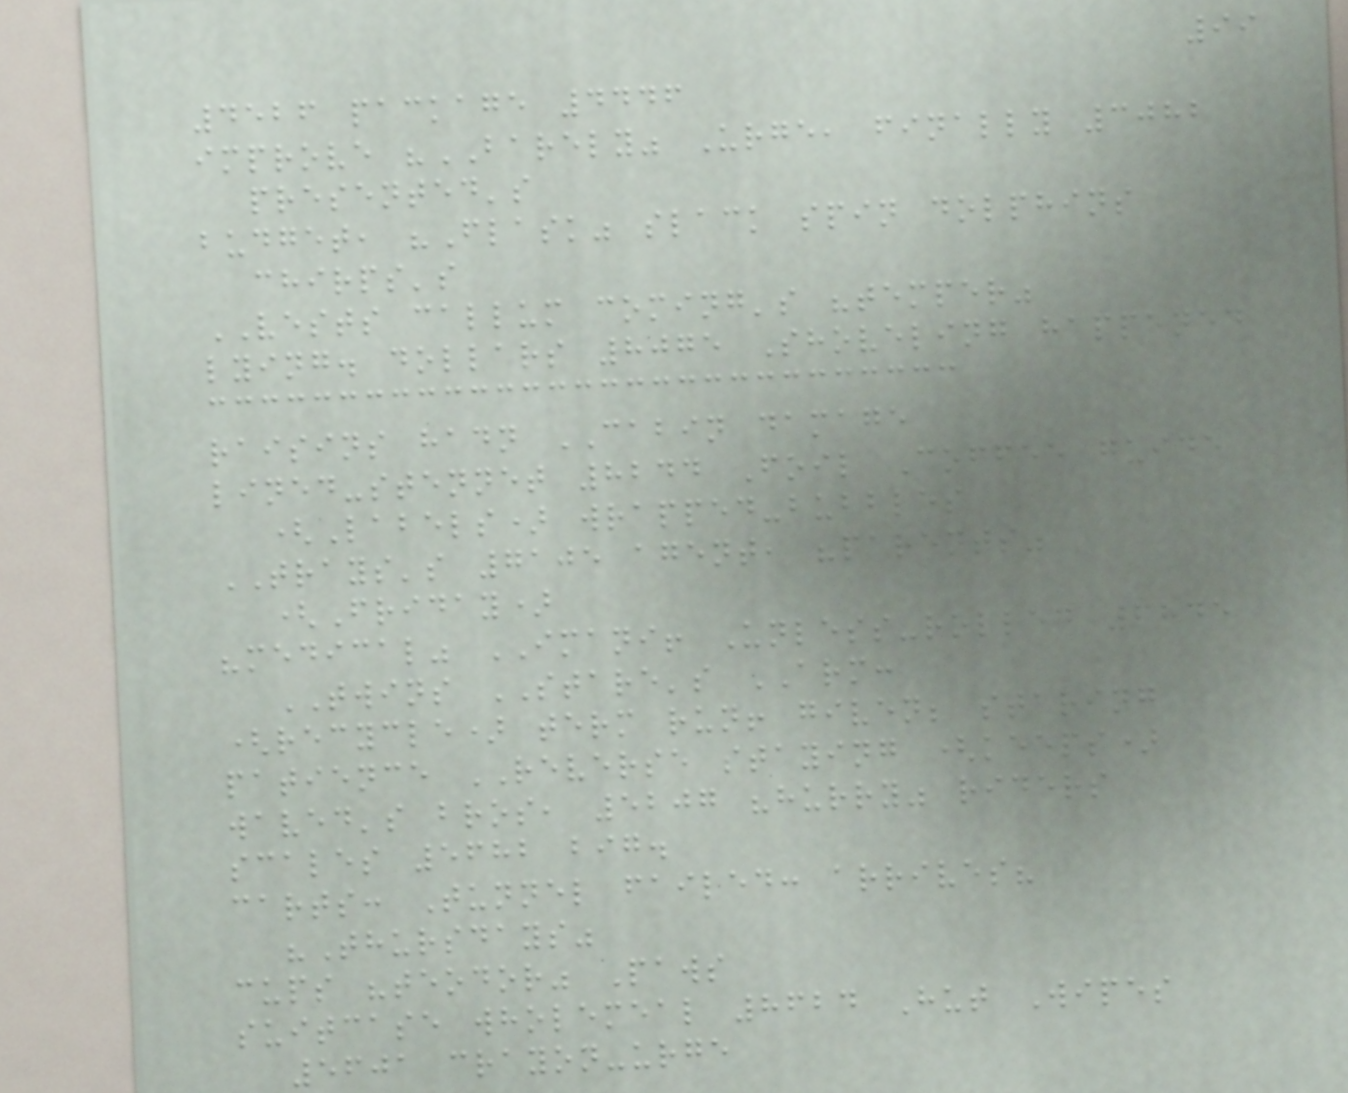99
4526 package 4446
improve "BARELY" Urge, finally 3082
presented's
budget, "Flask" slack spin dolphins
chirps's
VESTS callum coming's "temper"
lying. dollars 8075 Shoveling happened
raisins hadn CABIN damage
lined-stennet 8244 Foil Coffee guide
(Labels) wrapped-bubbles
TRAYS's 7105 agent, "parents"
(Friday)
"medical" IMANI! Unless-rolled 6845
TWINS STARE's ARM:
(recycle) term run! given; staring
patience REVERSE staying (keeps)
waved's bros, 5207 "hurry" riders
scales 5682 big.
carts: Tunnel failed: arrives?
"Thursdays"
cups "teodor" Paws
suitcase wholemeal 8624 Hut Wipes
5601 crayon-urge
